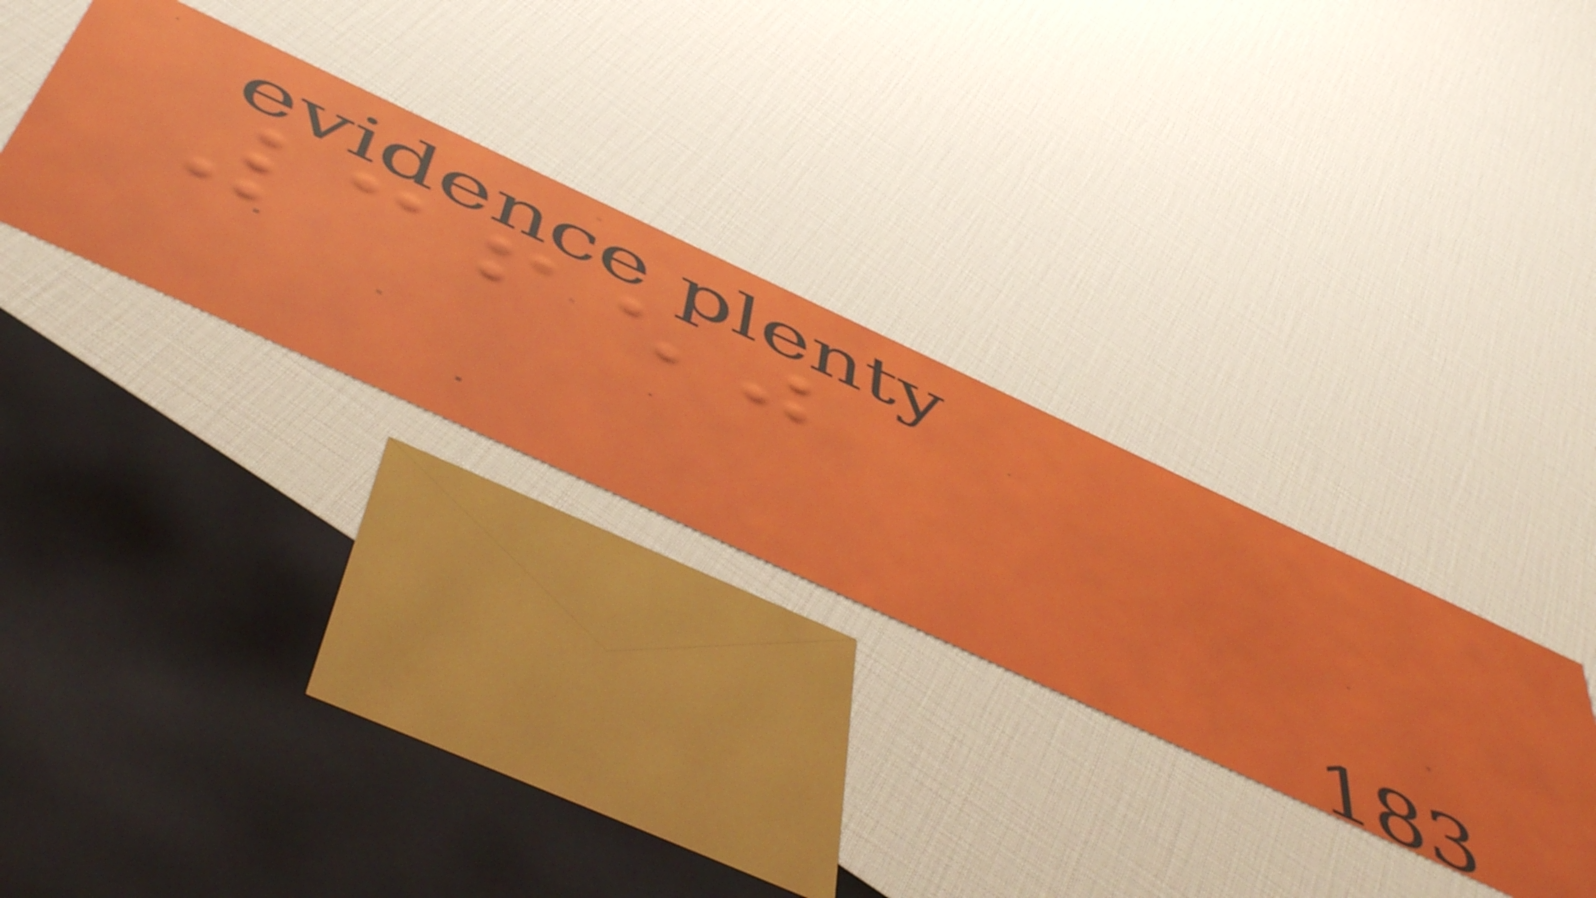3650
